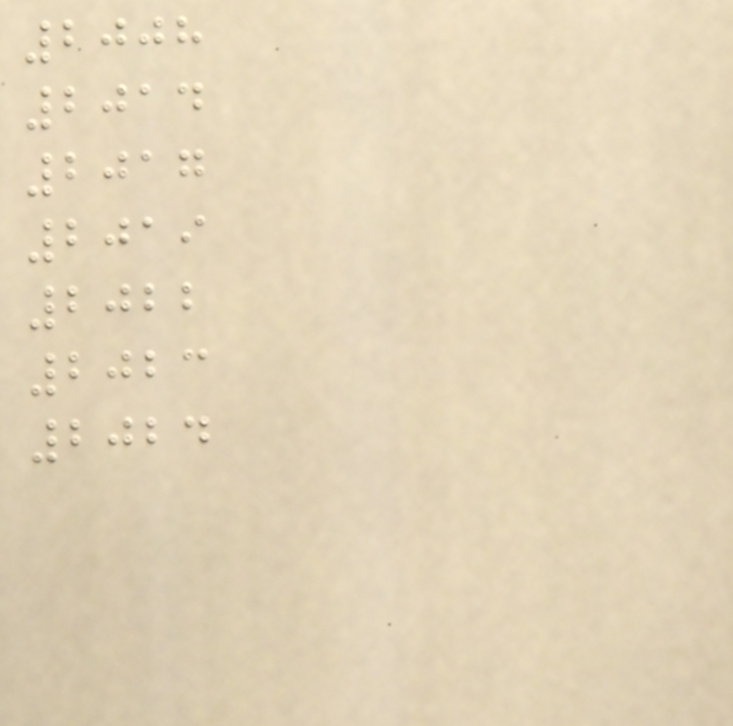2008
2014
2017
2019
2022
2023
2024
